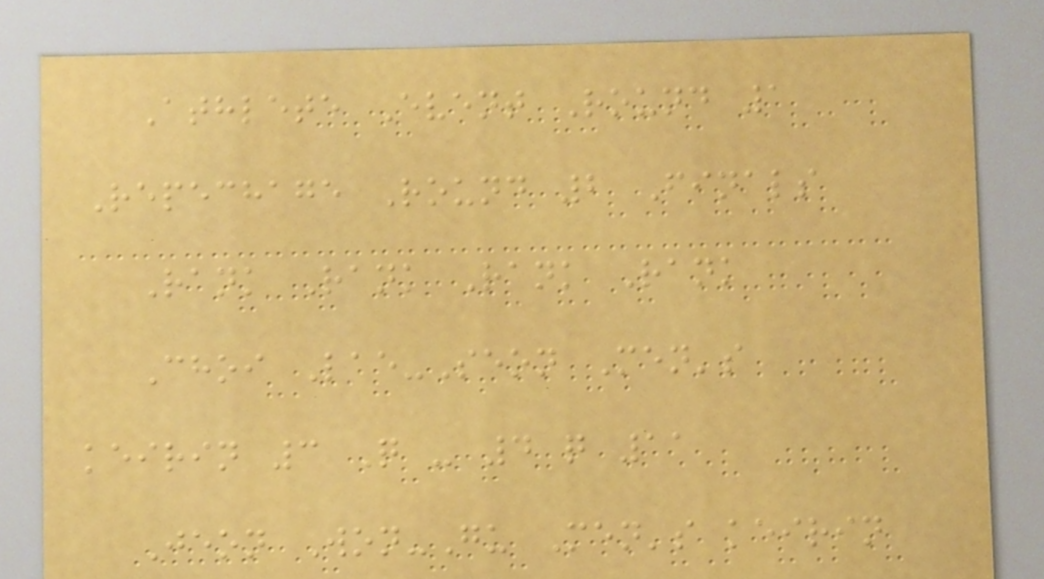Athlete Event Round 1
Repechage Round 2 Finals
Rank Rank Rank Rank
Choi Lae-Seon Men's
keirin 3 Q - 4 q 11
Jeon Won-Gu Men's keirin
